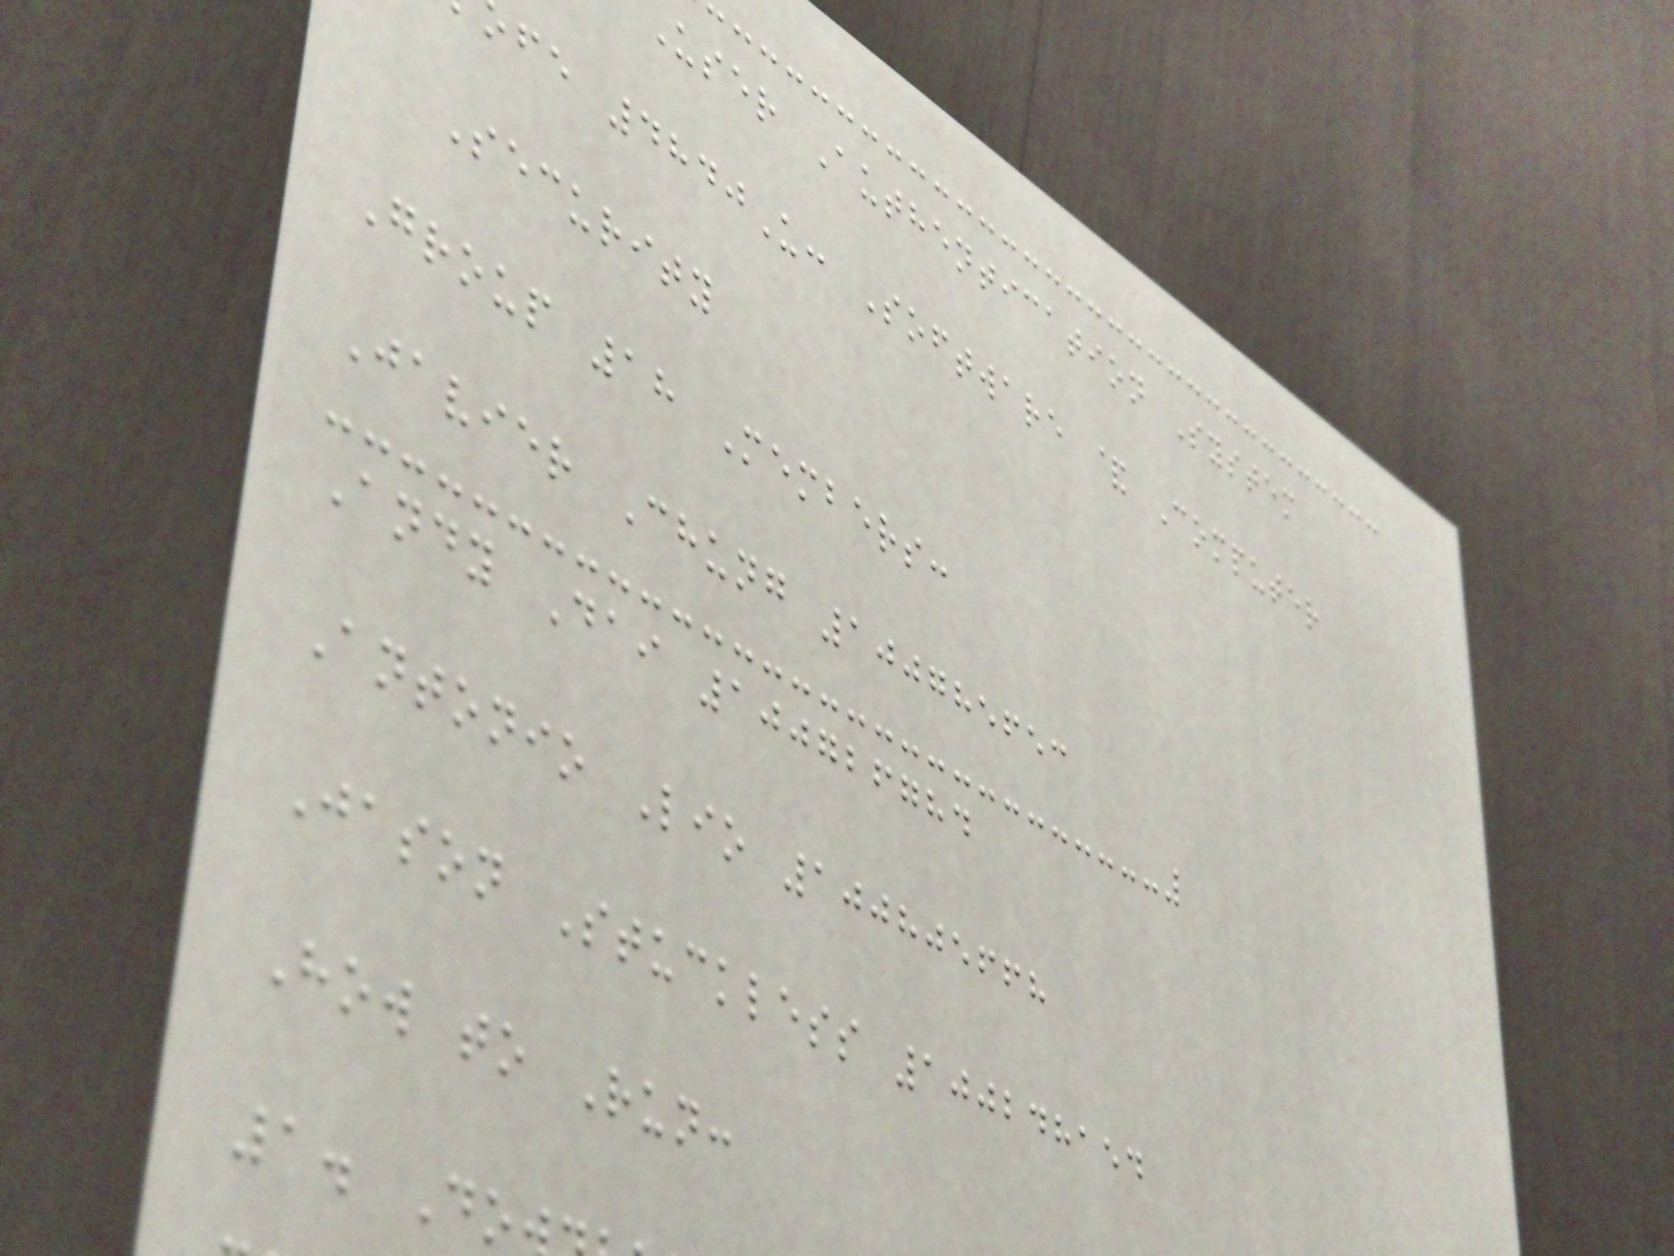User Authentication System
fe 4840U: Software & Computer
Security
Group 18 Members:
Javier Chung 100785653
Andy Dai 100726784
Antonio Lio 100805668
Jason Stuckless 100248154
How to Run:
1. Do
